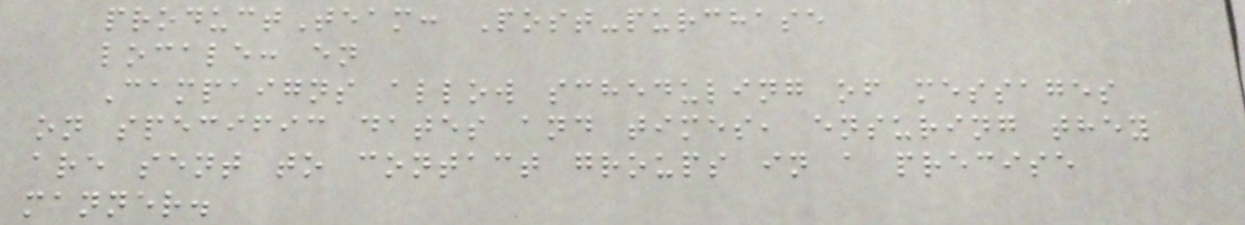productTeam: Post-purchase
locale: en
Campaigns allow scheduling of messages
on specific dates and times, ensuring they
are sent to contact groups in a precise
manner.
